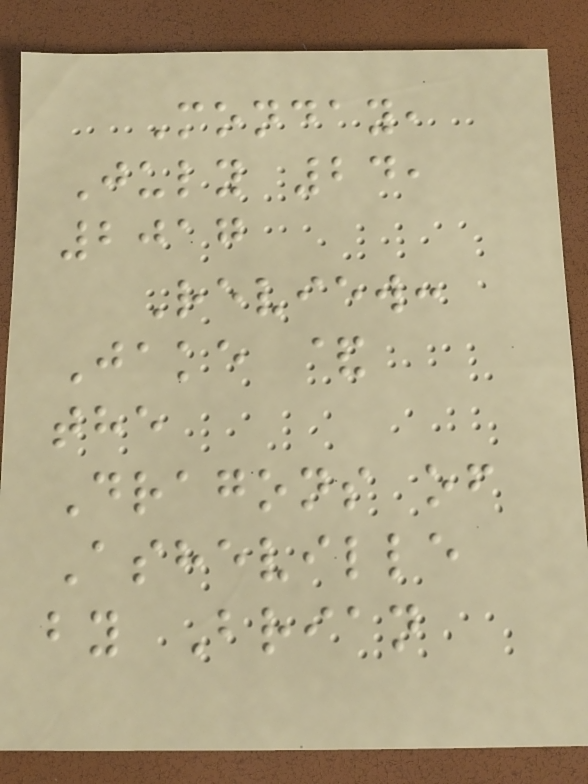Monday,
July 24,
2017
Review:
Jake &
the
Dragons of
Asheville
by Brian
